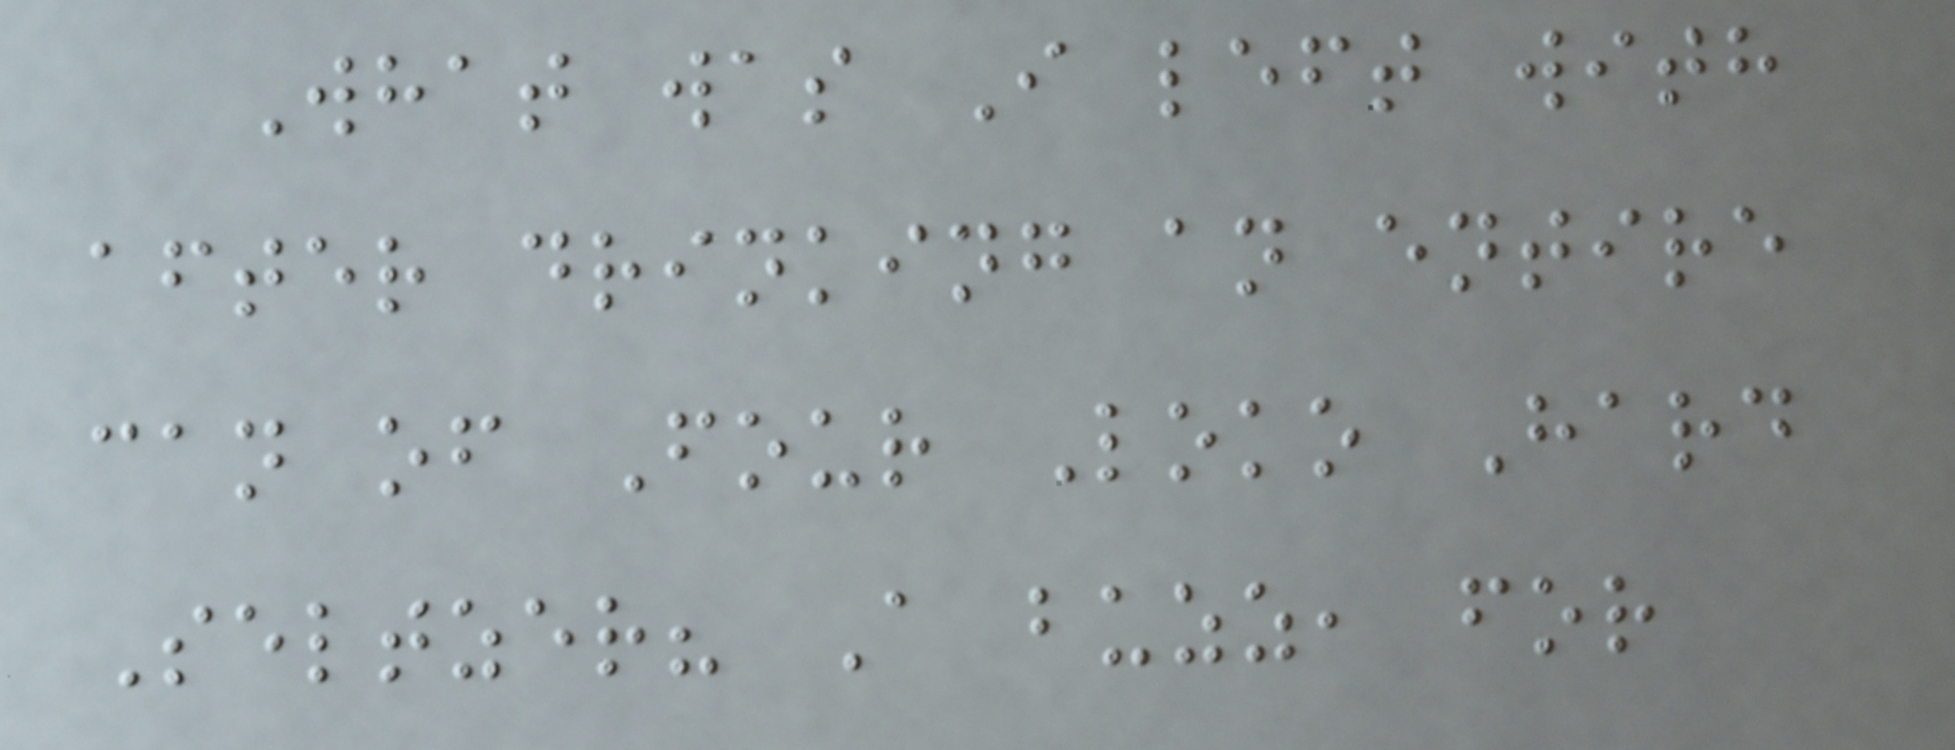What was I left with
after drinking an entire
can of Four Loko Hard
Seltzer? A buzz, for
